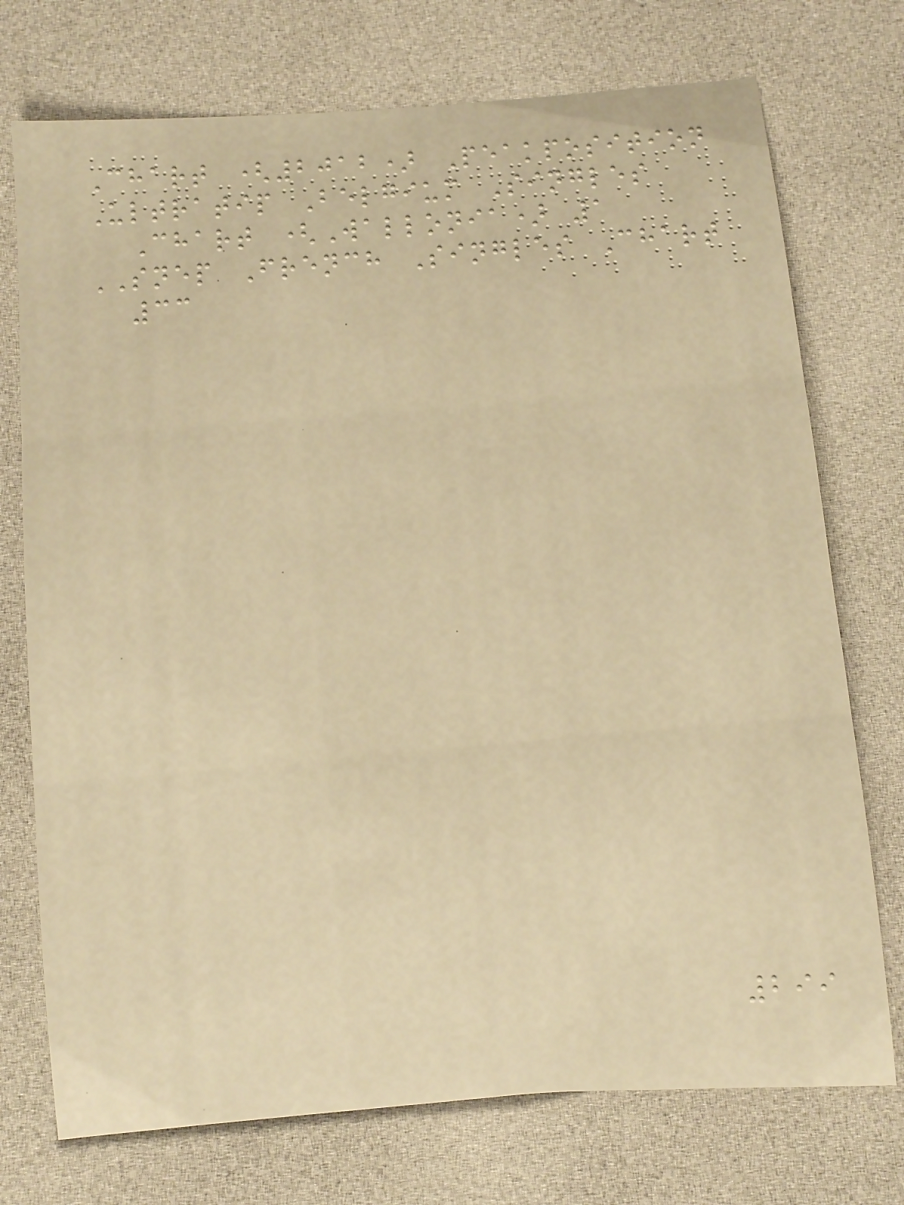Chart (2012) Peakposition
Ultratip Belgium Singles
Chart (Wallonia) 1
SNEP French Singles Chart
33
299
